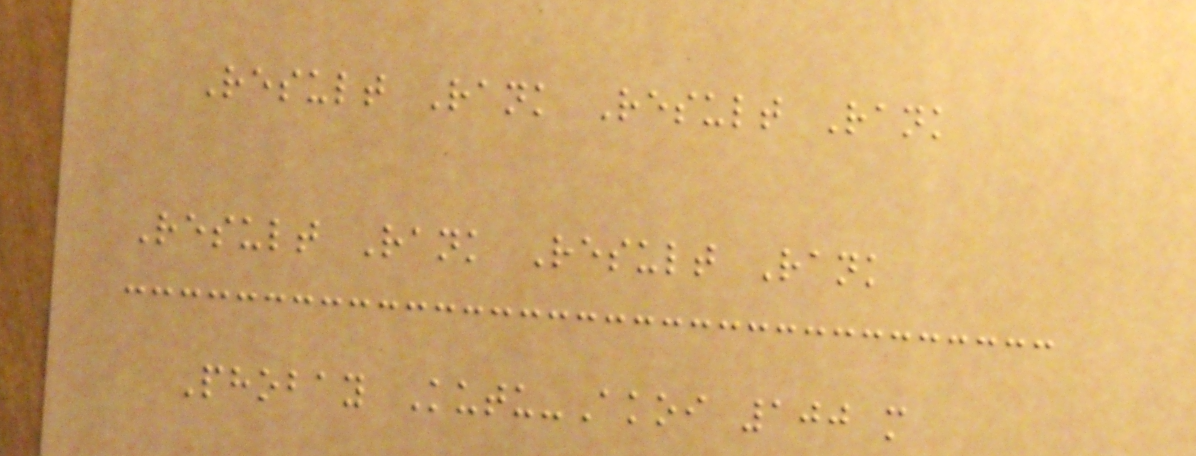Result Rank Result Rank
Result Rank Result Rank
Phobay Kutu-Akoi 100 m
